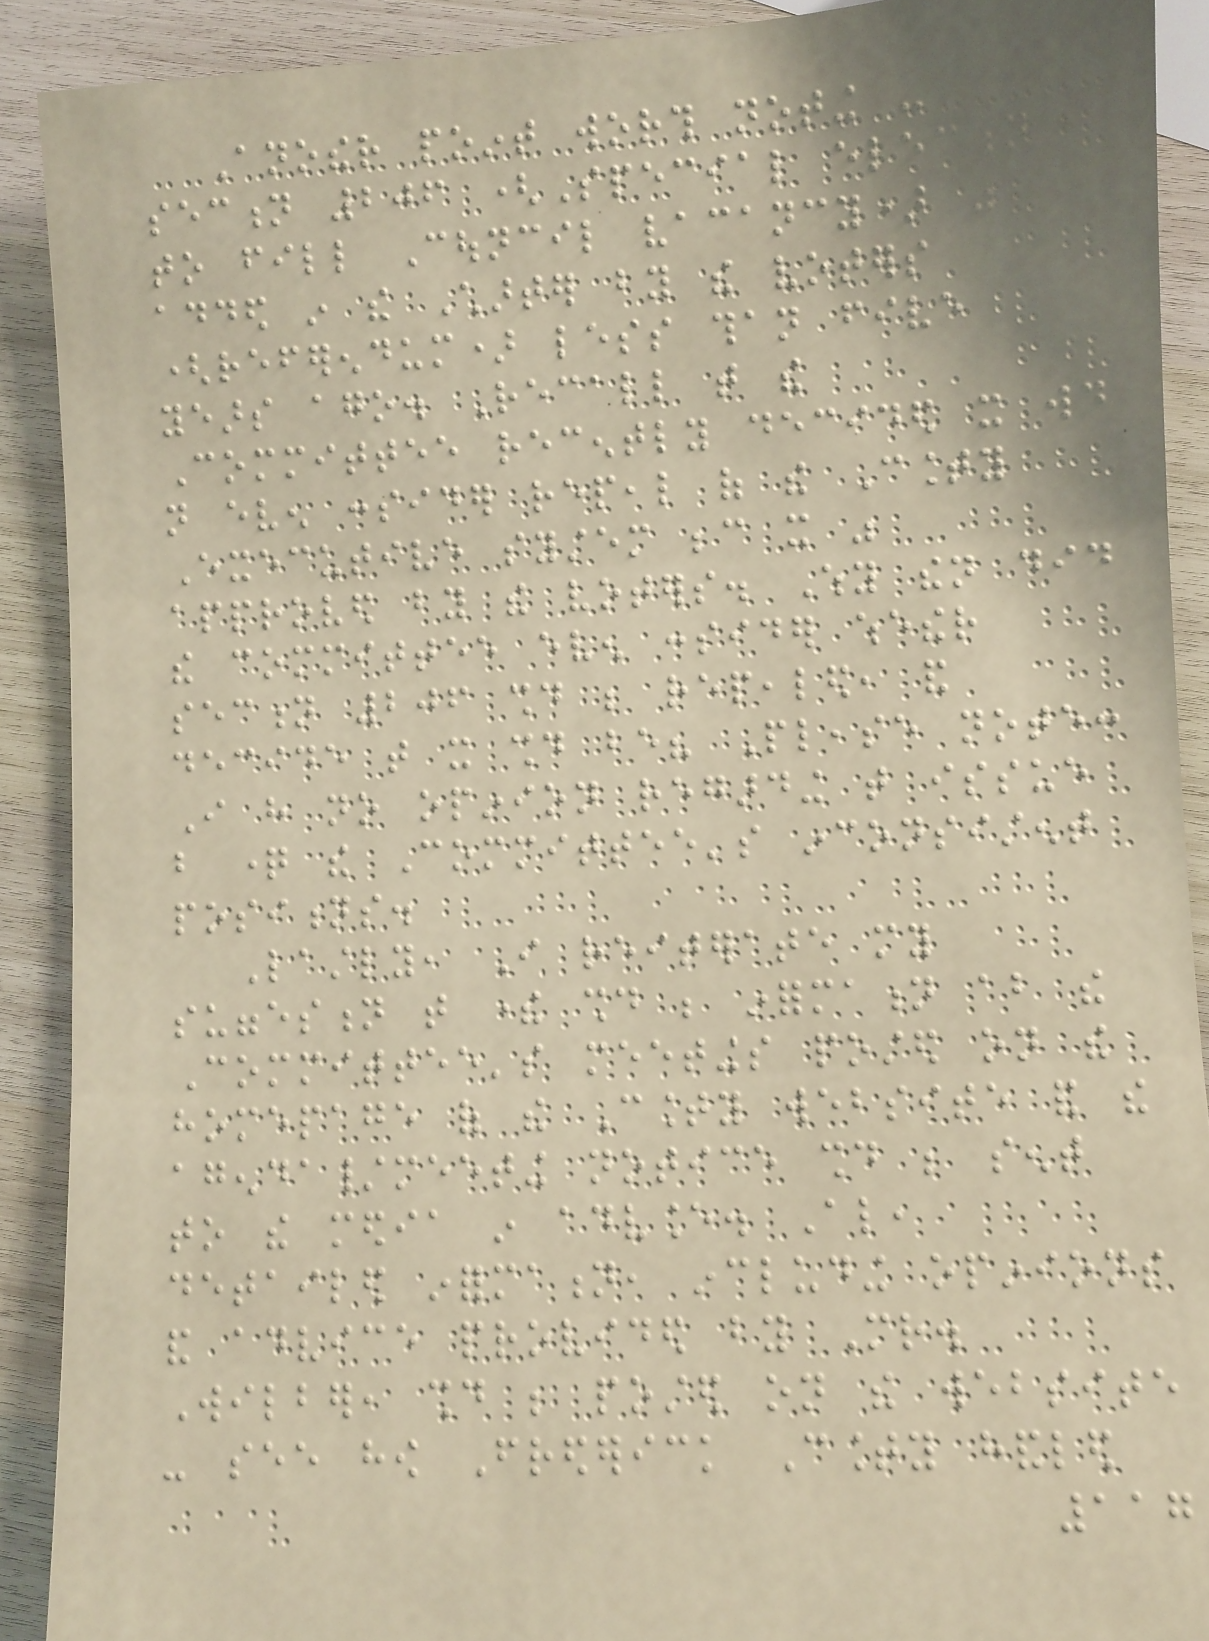Another point worth noting -
section 206 (Special election
to fill Council vacancy) was
added in the Charter by the voters
(referendum) less than five
years ago. Recall that the
Committee recently decided it would
not even consider repeal of the County
Executive system because it was
approved by the voters. Why then did
the committee even consider whether
section 206 should be repealed, and
decide that it should be? Please note:
I have no opinion regarding that issue
but question the Committee's inconsistent
positions.
Lastly, I reiterate my
suggestion that there should be information about the
Committee's meetings posted on the
homepage of the County website and the
agenda/meeting notice should be sent
to the media in advance. Also,
detailed information, including opinions
and advice provided by Mr.
Wilber, should be posted on the website
- see how Frederick County handled
117
